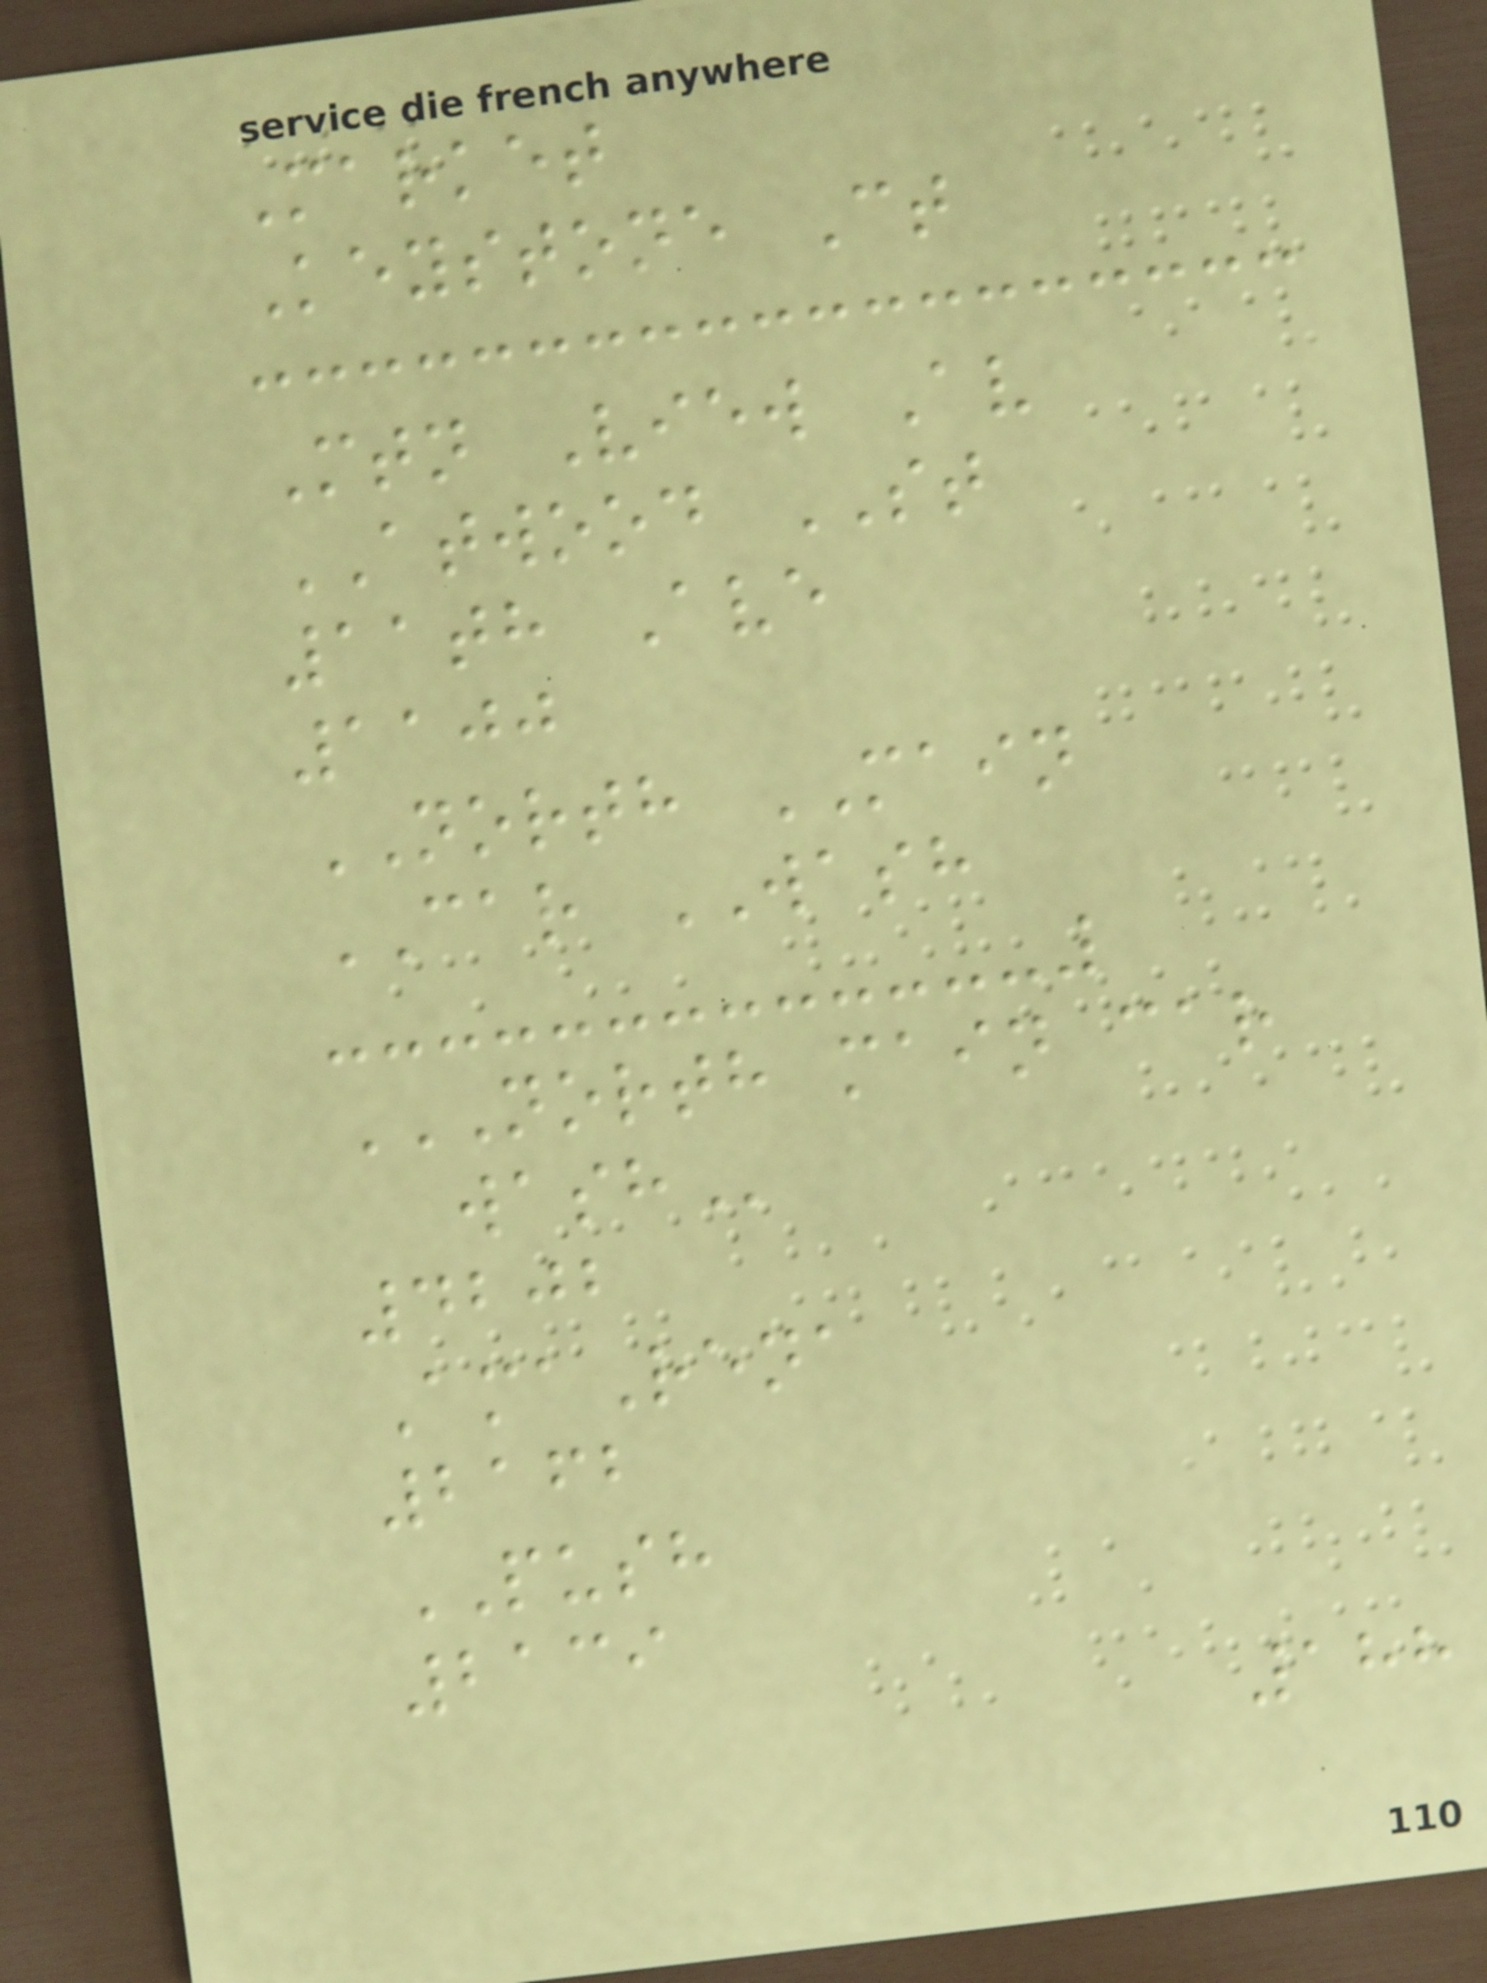Market
Keystone Ct
Mtn View Av
ATWOOD ST
11th Ave
1100
NORTH MAIN
CAR WASH
NORTH MAIN CAR
WASH
4202
AmaRena
2162
PUSH
2139
188
